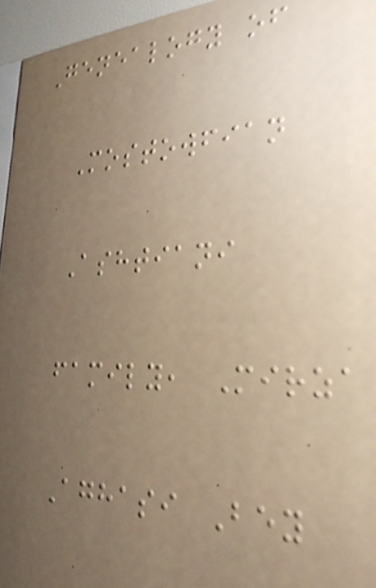Genealogy of
Mostowfian
Ashtiani
family, Mirza
Aghasi Bey
